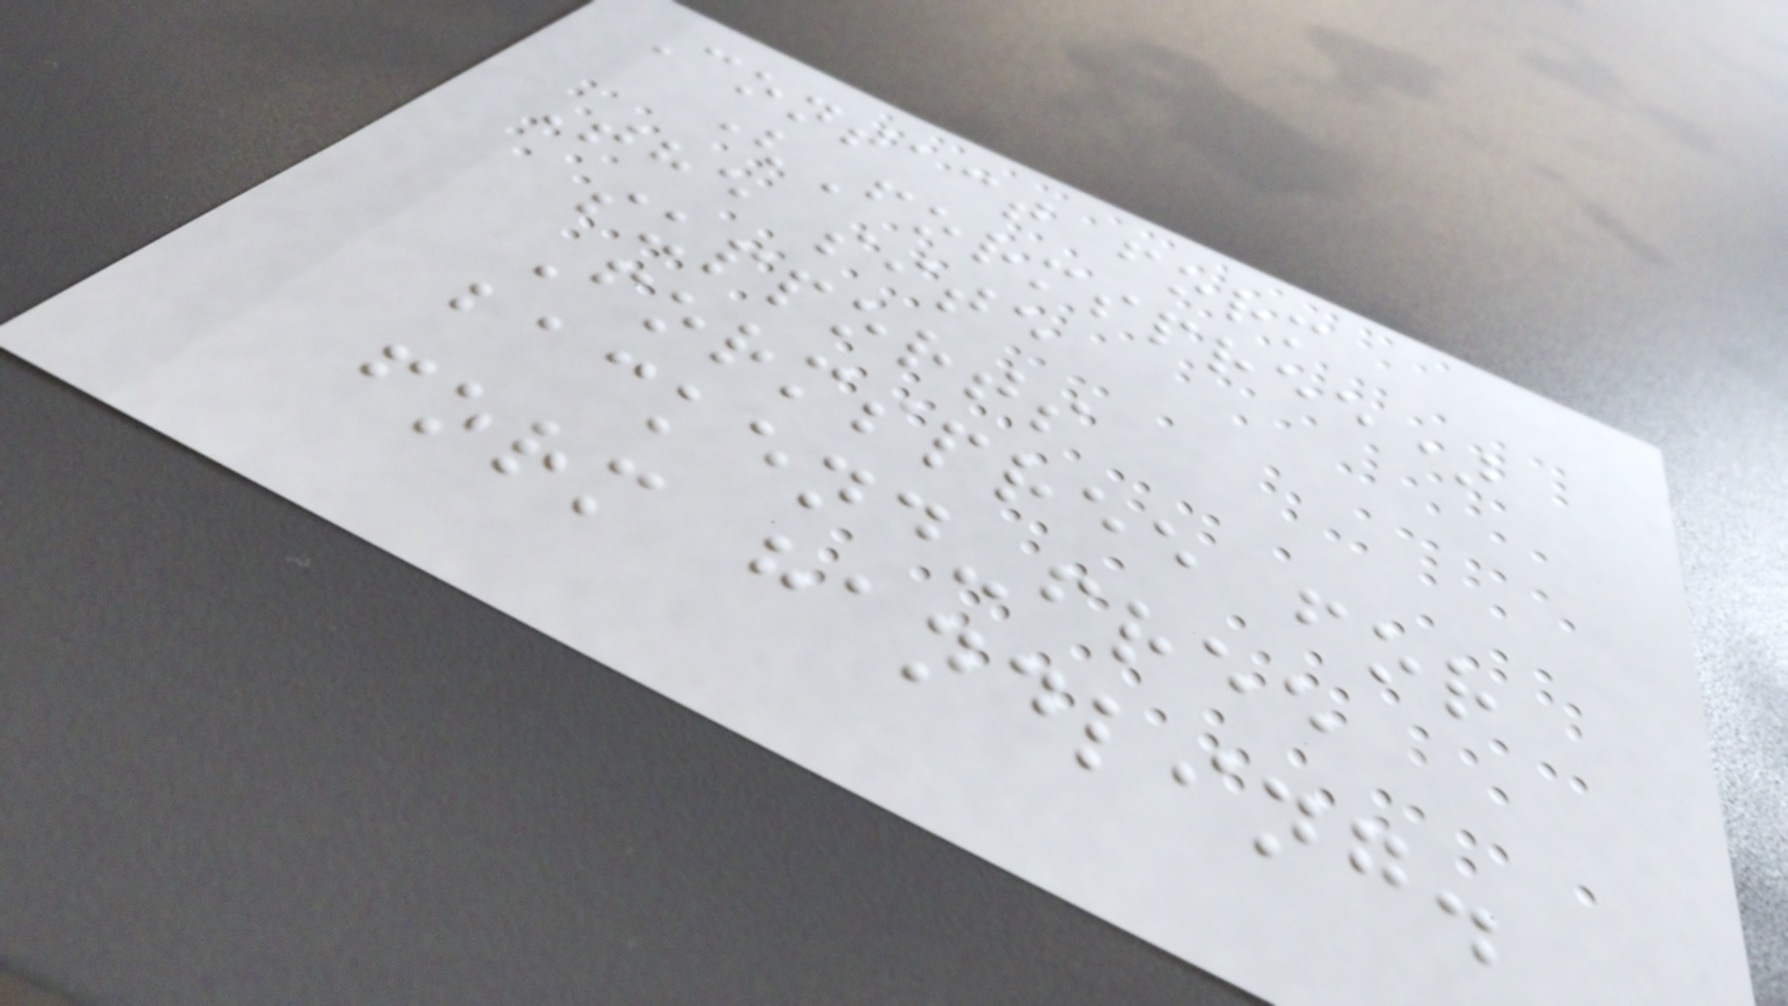Contact form
(Formspree)
The site
supports
Formspree for
backend-free
form handling.
